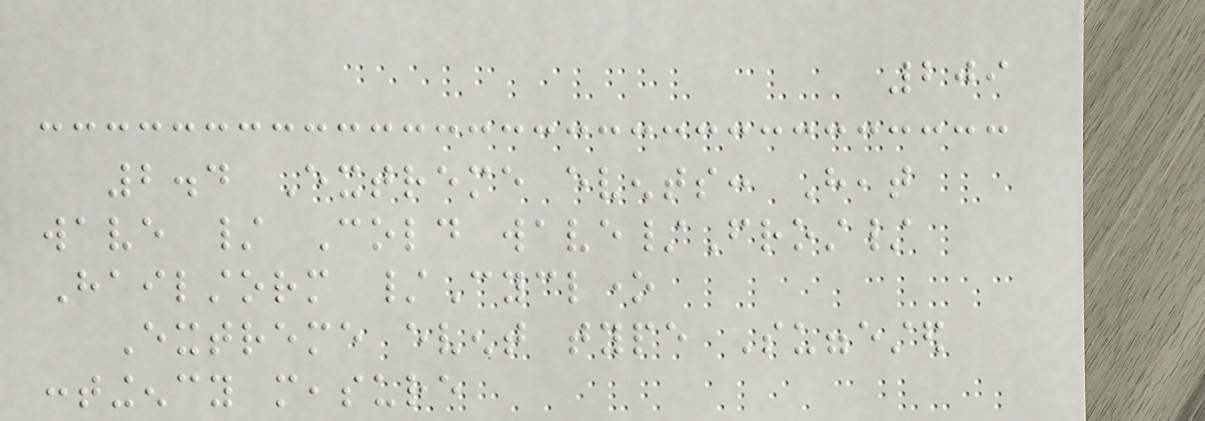209
2.4 Extreme events: Heat
wave / Cold wave/Frost/
Hailstorm /Cyclone
Extreme event type Suggested
contingency measure
